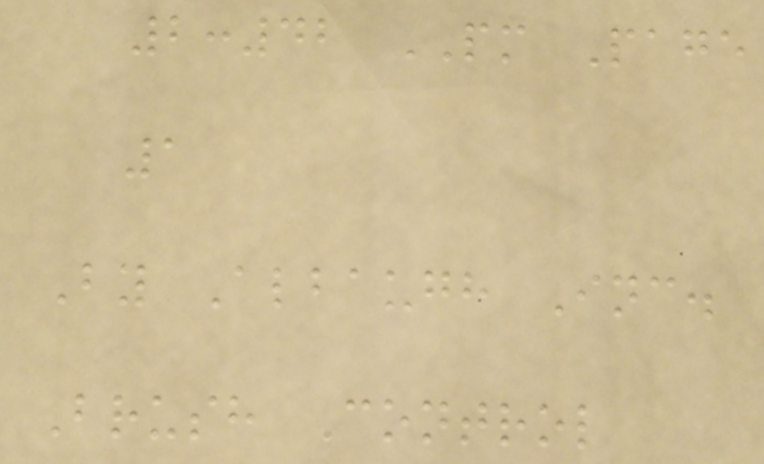2:42 PM Page
1
By Albaugh Inc.
Brush Control
